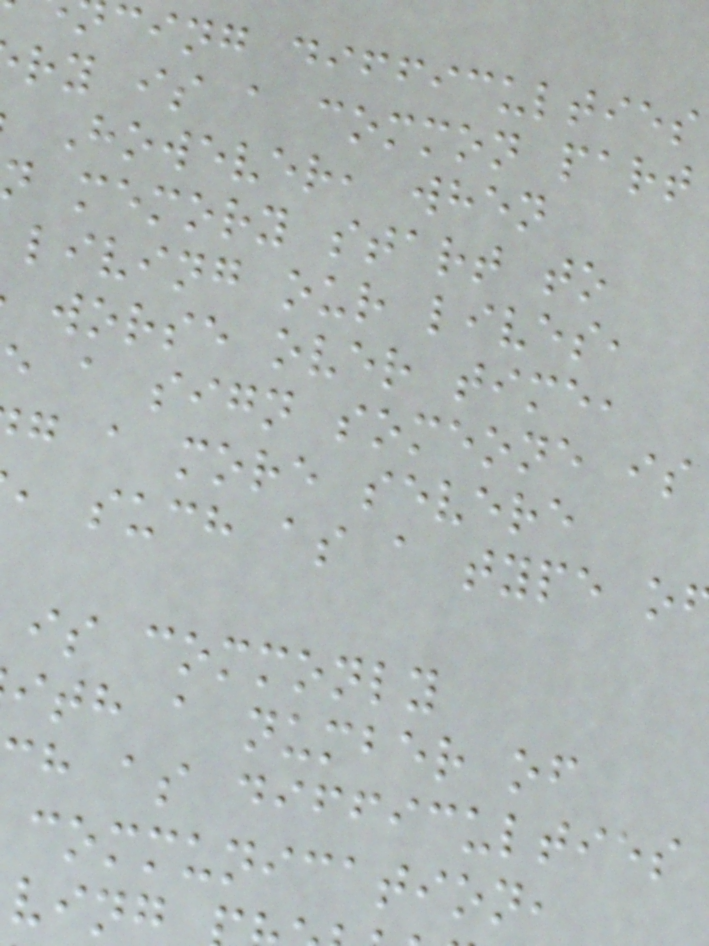cing difficulties
ry is a common part
However, when
memory start to
living our lives,
worse over time,
a sign someone is
g a more severe
, such as a type o
is commonly
ith a number of
h as difficulties
communication,
